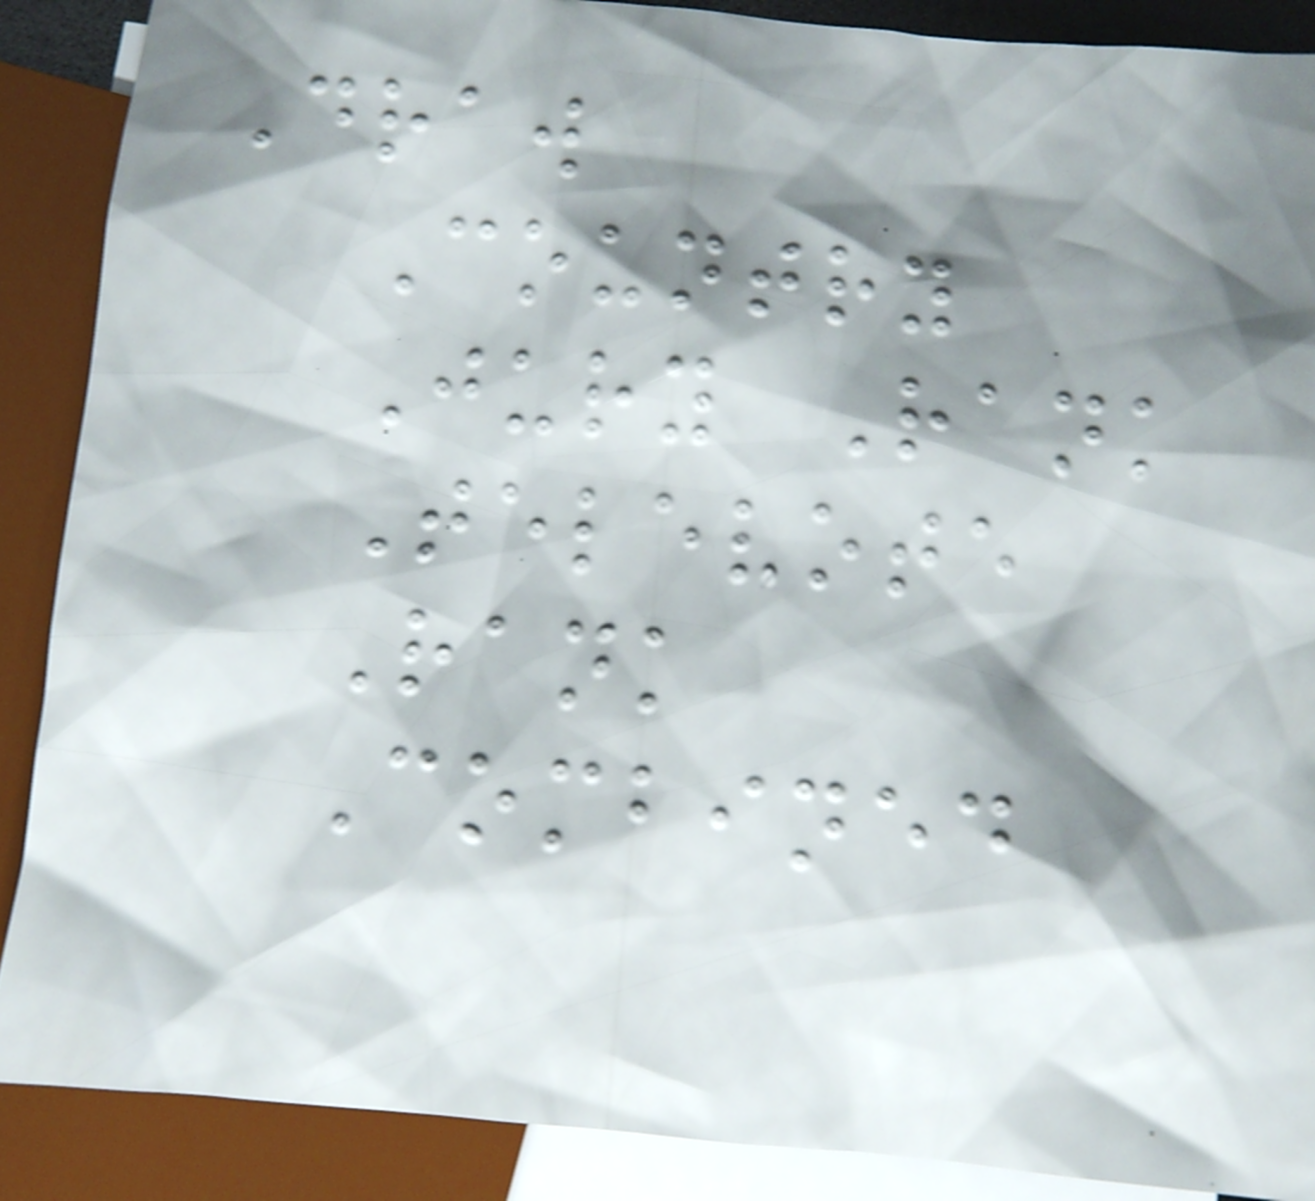Draw
Country
Jury Rank
Televote
Rank
Combined
